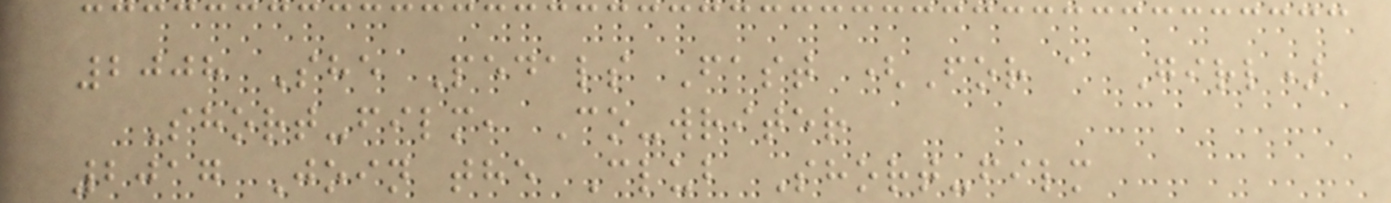2008 She Pedals Fast (For a Girl)
Short-film, Co-writer
2017 Join the Club Short-film
